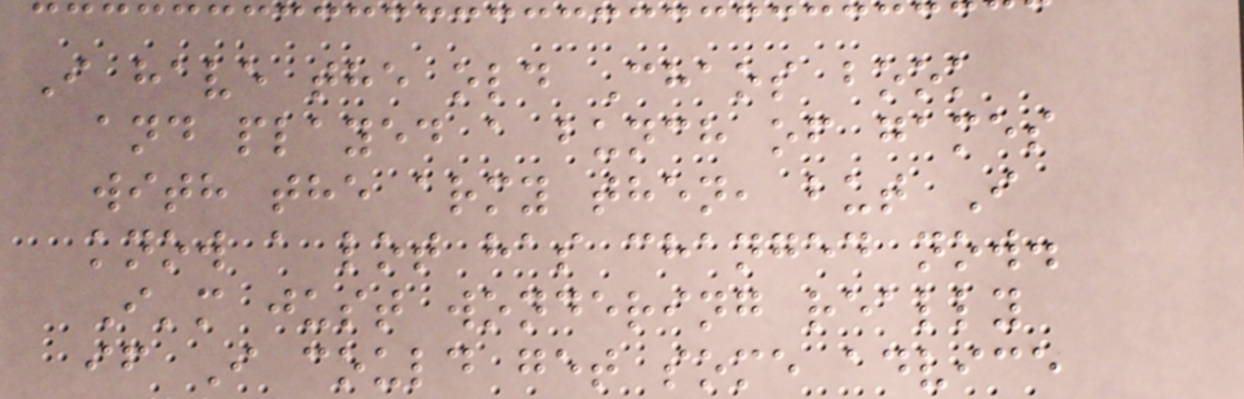I have the old Chaos book
and played a bunch of games
with the army then, but I
know a lot has changed now.
I'm just wondering really
if I could get some advice
